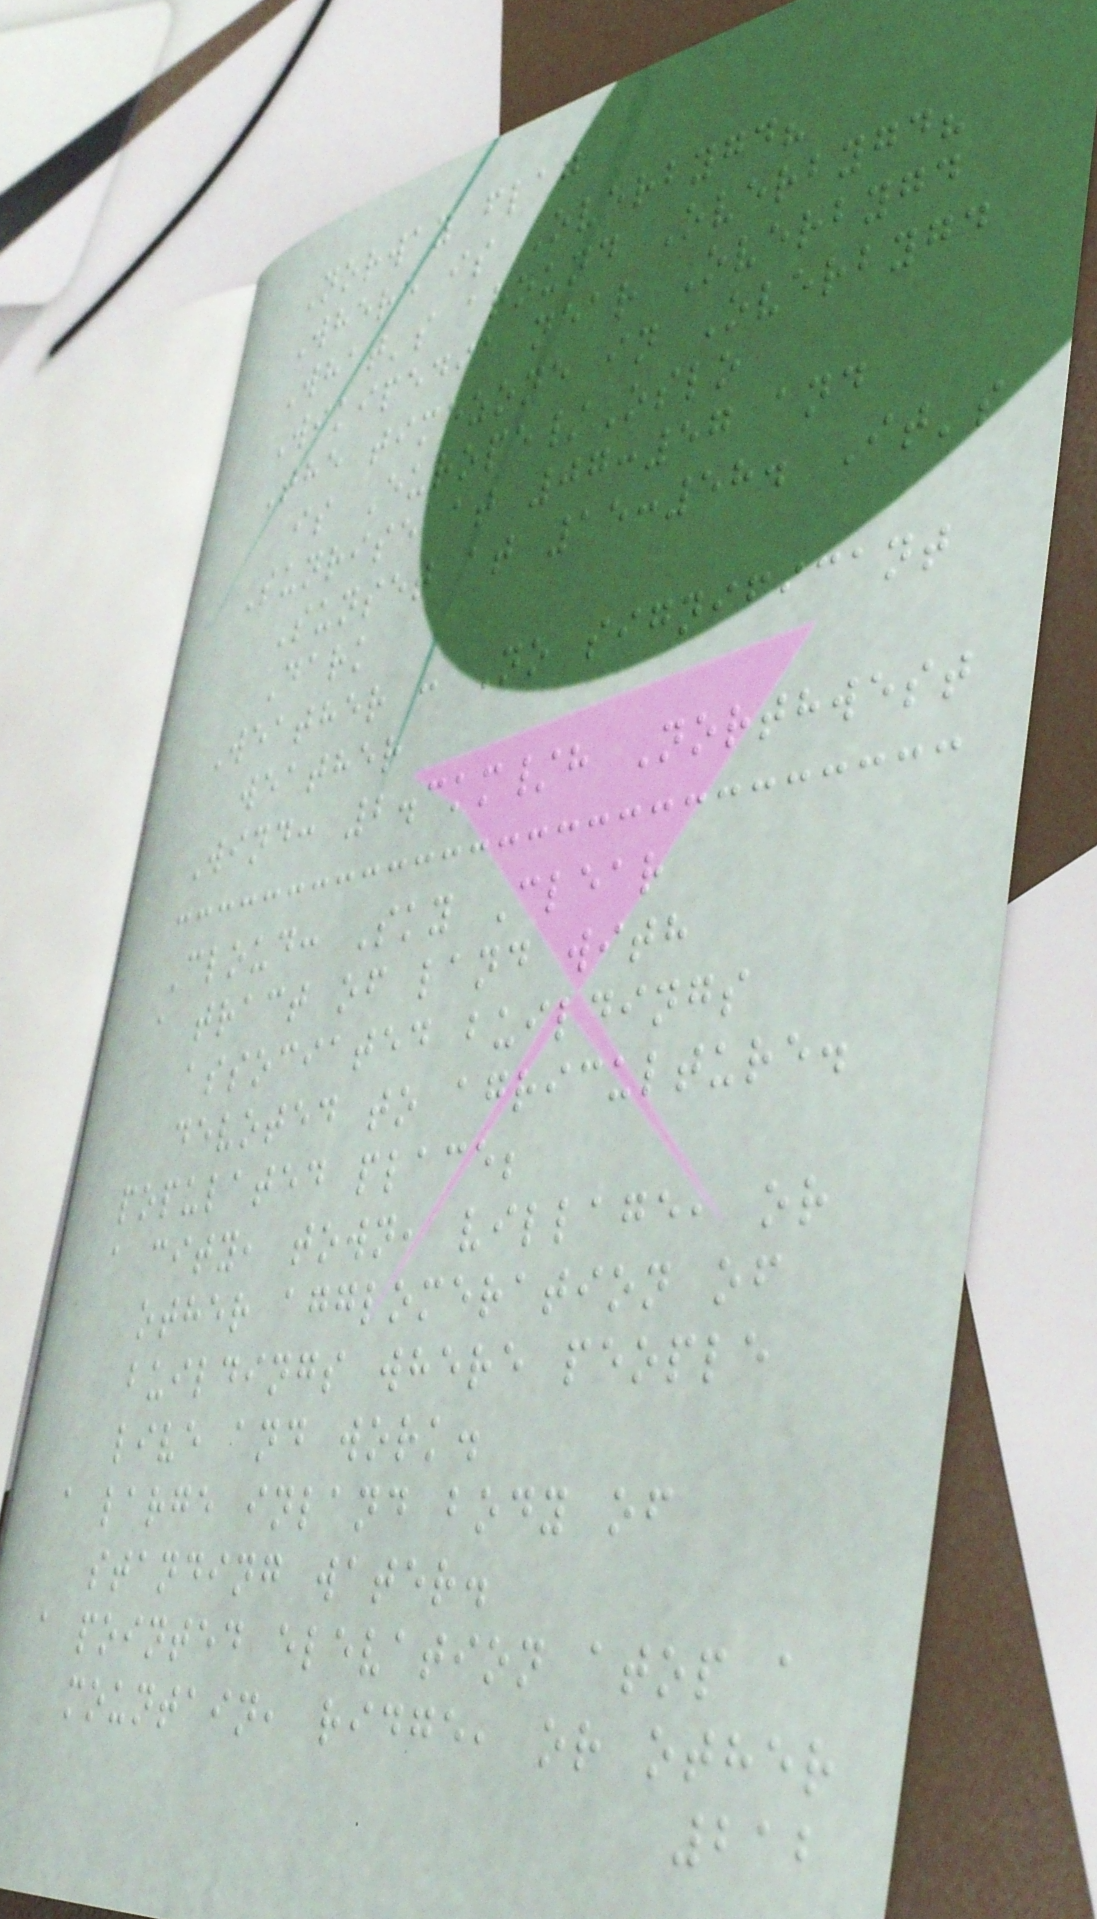Norway flag
Where is Overbygd?
What's around Overbygd?
Wikipedia near Overbygd
The timezone in Overbygd
is Europe/Oslo
Sunrise at 07:57 and
Sunset at 15:58. It's
Dark
Weather : No significant
weather
Wind: 2.3km/h Northwest
Cloud: Sky Clear
a tract of land with
associated buildings
devoted to agriculture.
populated place;
a city, town, village, or
other agglomeration of
buildings where people
live and work.
a large inland body of
standing water.
a pointed elevation atop a
mountain, ridge, or other
212
